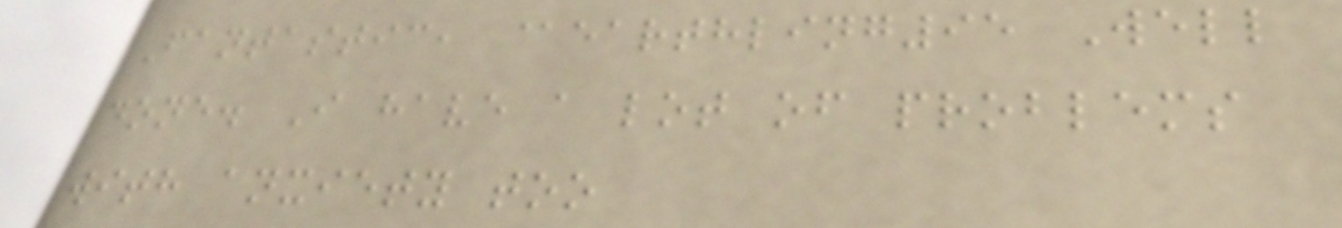Fantastic, @earthling95 Well
done. I have a lot of problems
with anxiety too
